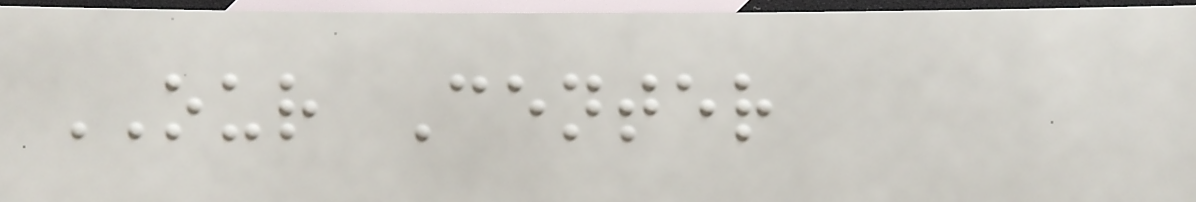OUR Center
